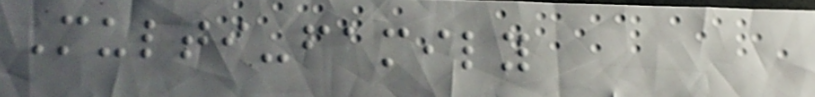Multi-family
